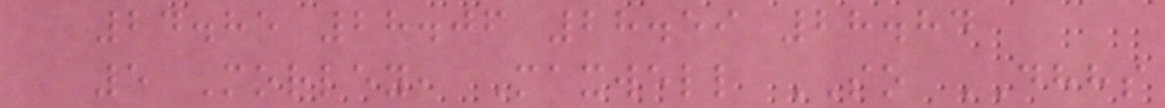24.85 28.06 28.59 28.84
5 Morley, Maxwell SO DHHS
